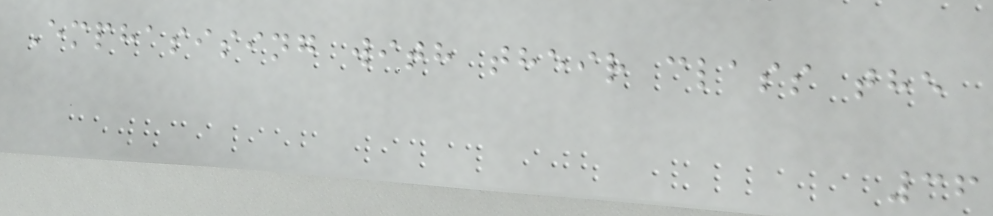Emphasising with their class the
36
